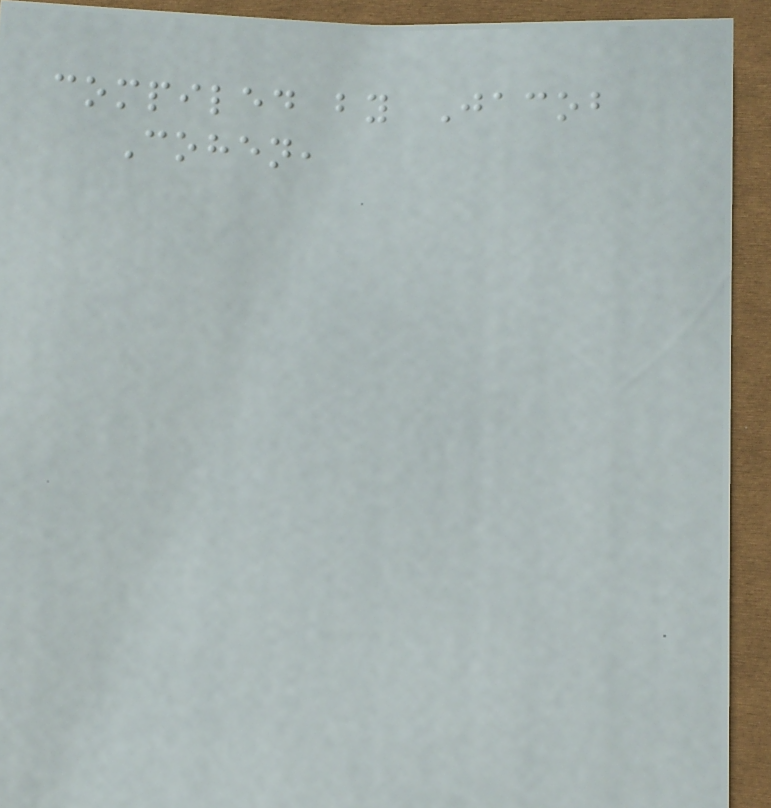compiled by Jacob
Cohen,
